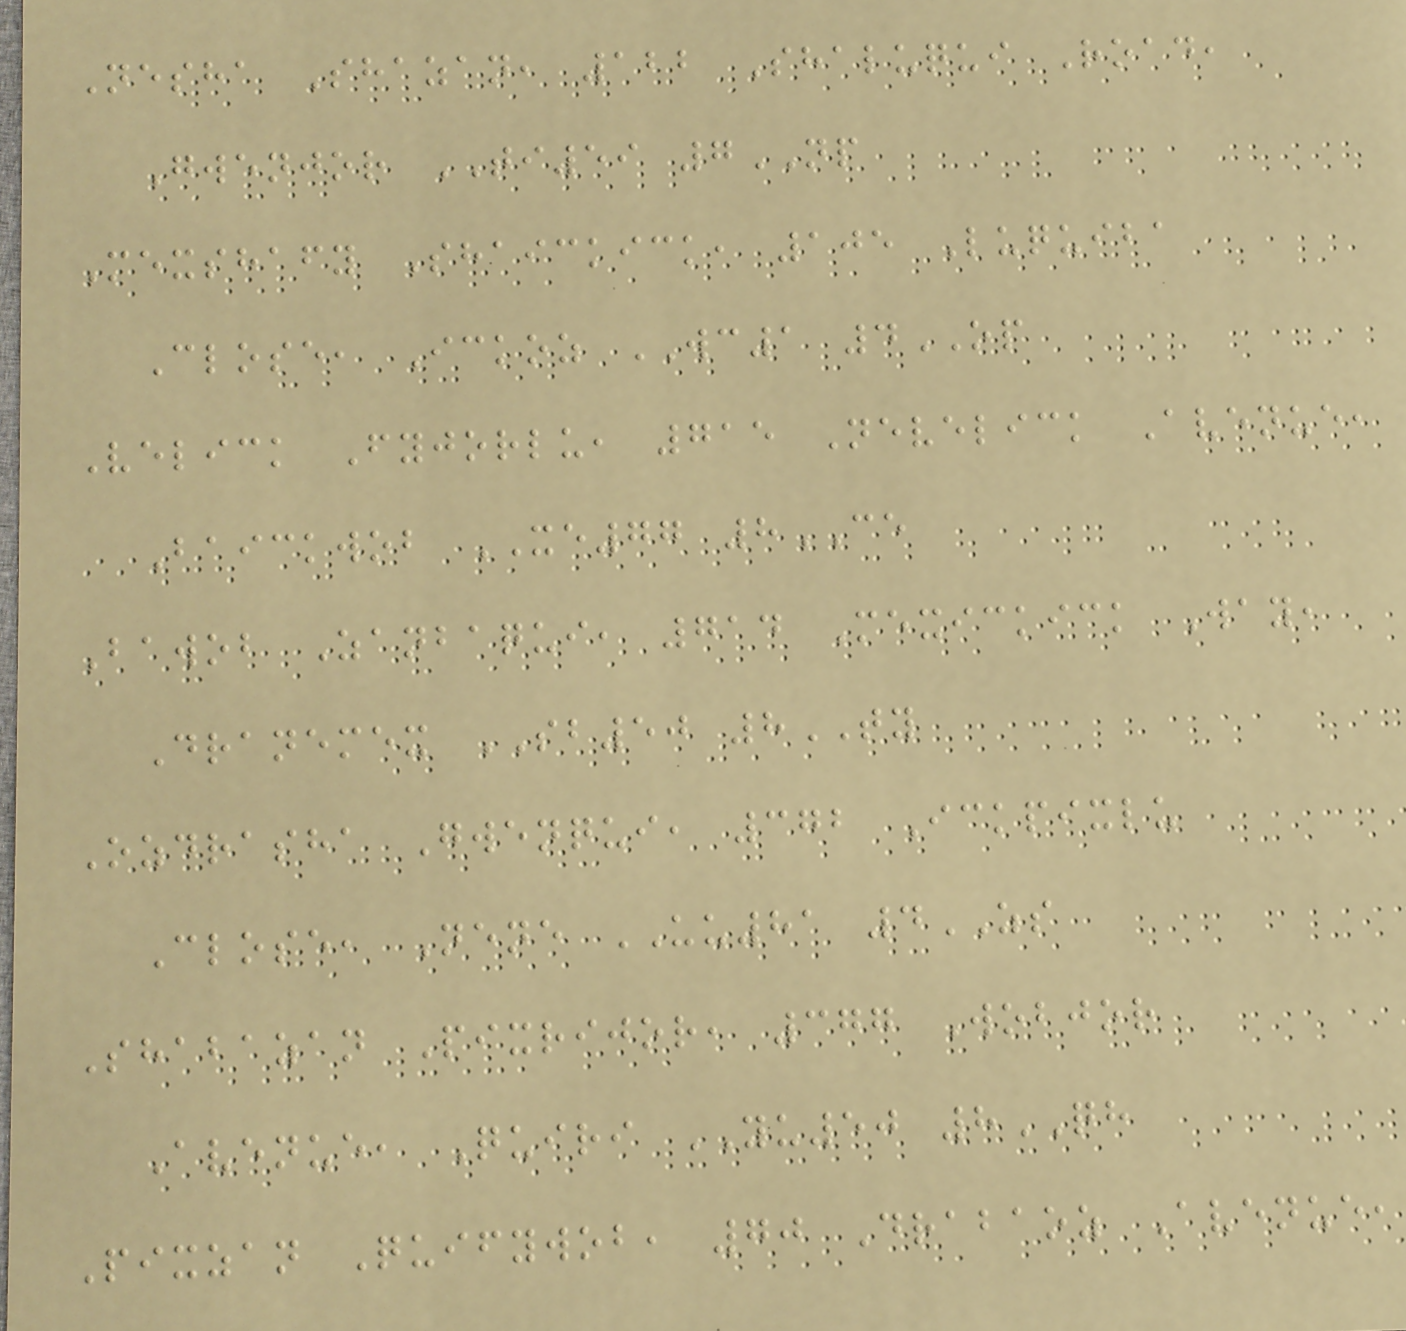Nesha Shazan, 122 Shaluqui Road,
Gwenjor TI59 7NP
Mexshafy Shaickick, 105 Luquiba
Close, Ickoz WC1 4OP
Velick Fyjorlu, 715 Nevelick Avenue,
Baickwob XE77 8CE
Bawob Zanbaqui, 714 Mexickick Way,
Dranemex SB50 8TY
Ozdrasha Gwenqui, 372 Ickpixlu
Close, Nene UU81 4ZS
Shabazan Pixrijor, 377 Wobjor
Avenue, Quiri YU50 8QH
Pixzan Quifywob, 70 Drabaoz Avenue,
